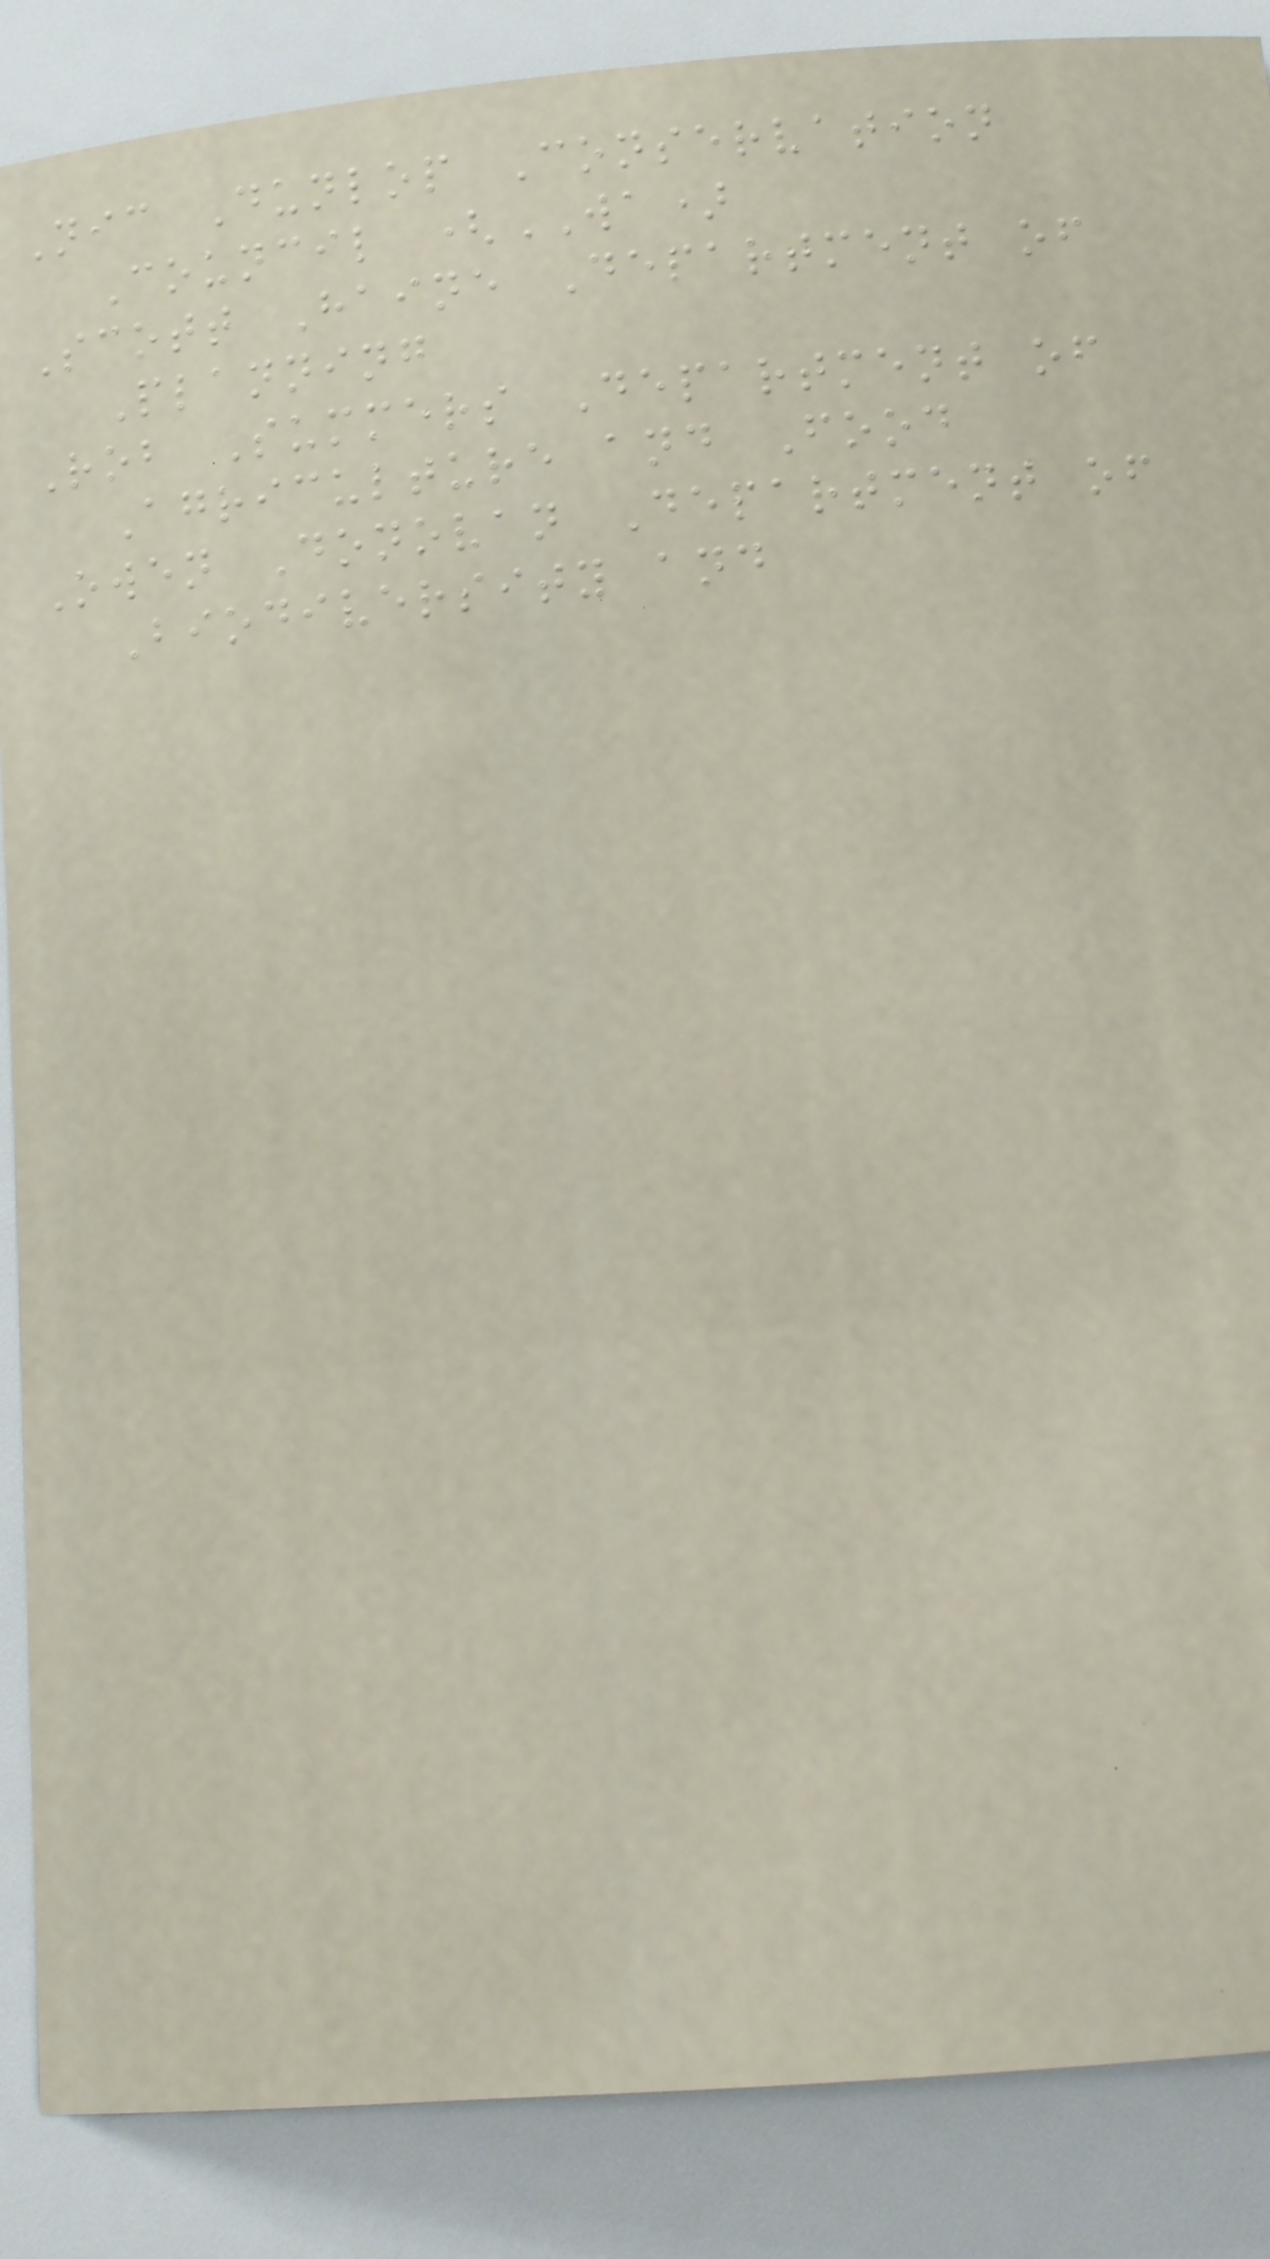Nic Dunlop Conservation
Council (WA)
Scott Haine Department of
Planning
Rob Summers Department of
Agriculture and Food
Owen Donovan Department of
Biodiversity and
